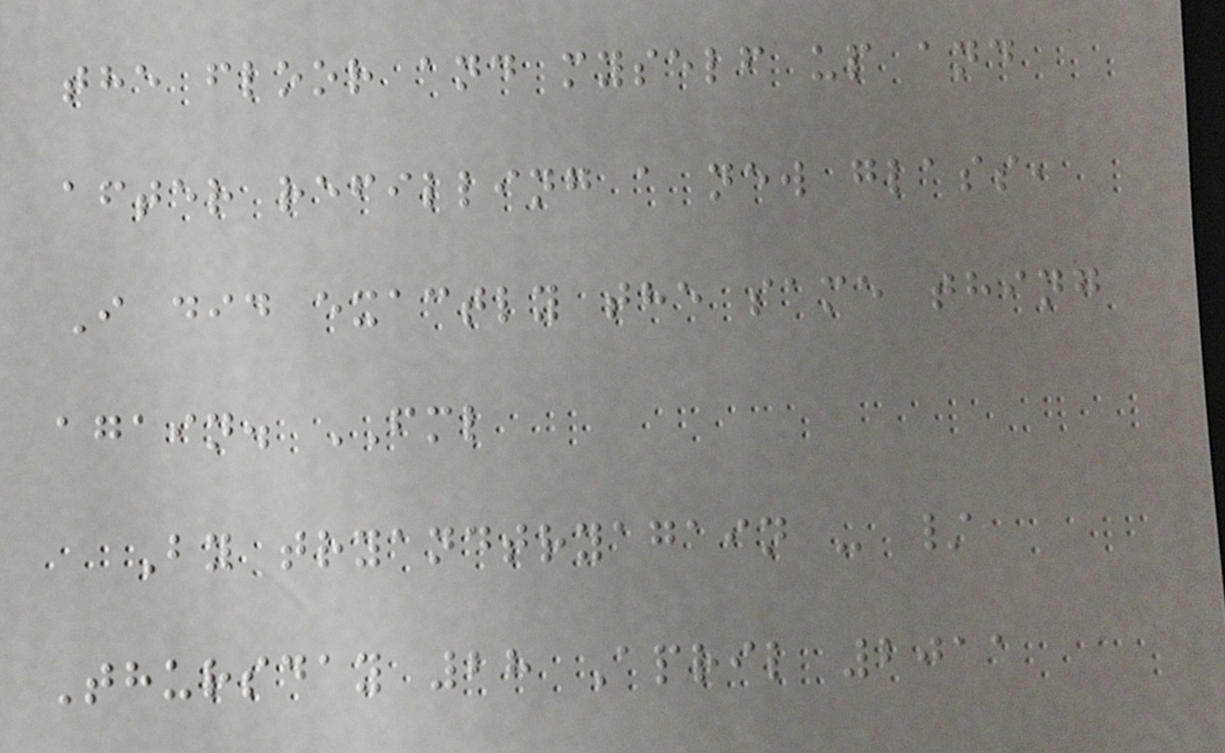the floor and myself up and
after refilling a new glass,
I did exactly the same thing
again. FML
By tryandtryagain - /
Thursday 28 April 2011
